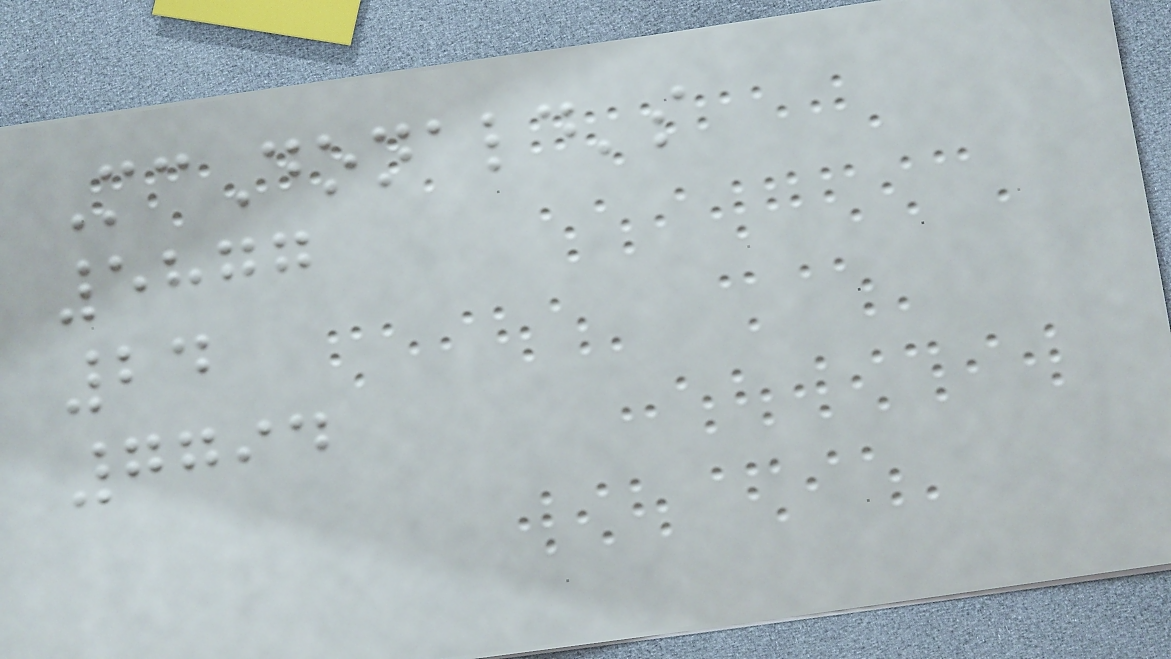McDonald's
5877
24
7794
